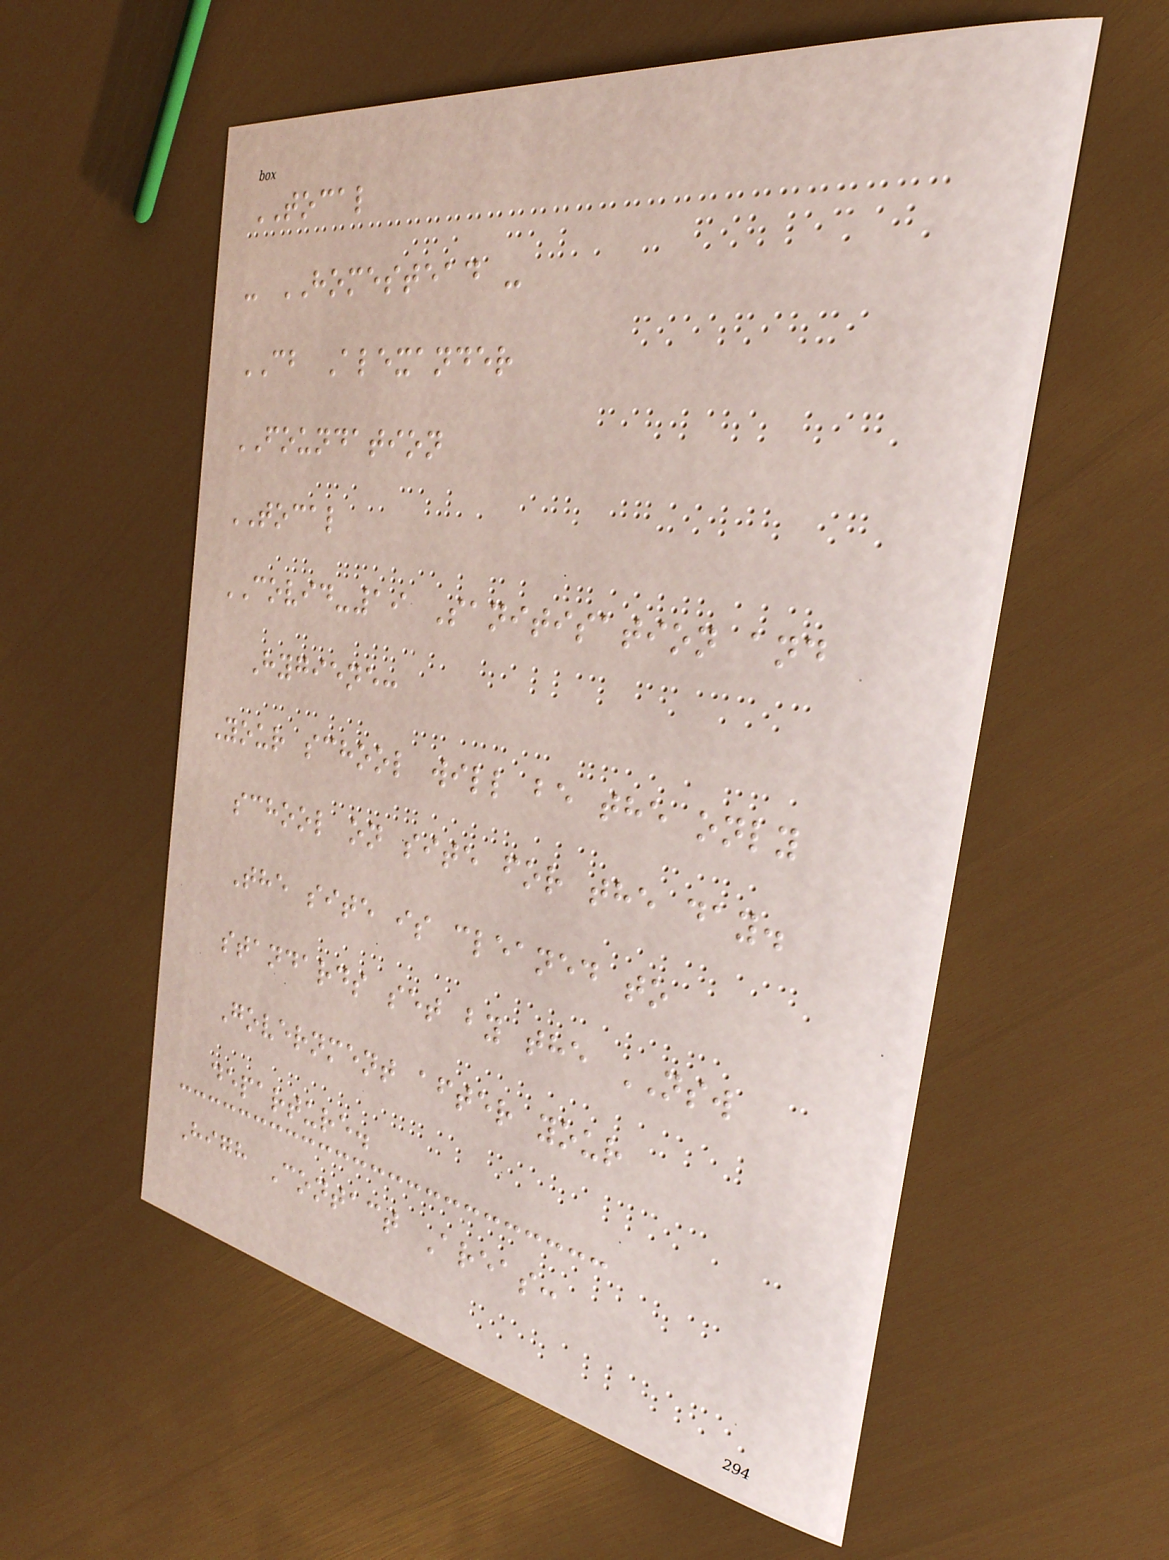TOCAL
- HOMESTEAD -
CB Alexander
FOUNDATION
TOCAL
COVID-19 Sanitisation and
Hygiene:
Your school will be the only
school on site for the day.
The site is cleaned to
standards set by the NSW
Government after your
departure.
High Contact Areas:
